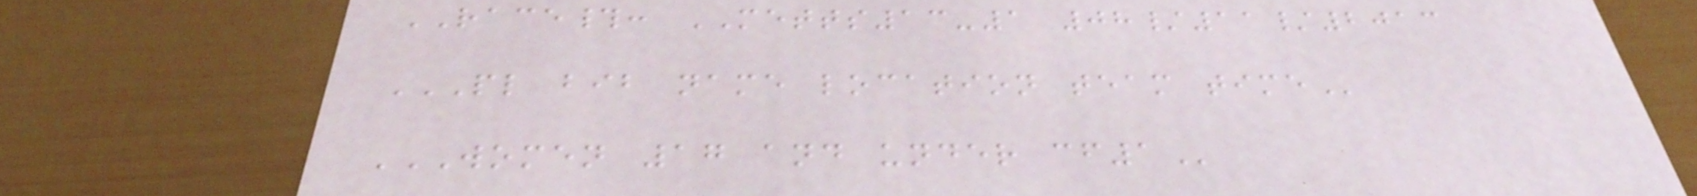RACE#: METTS13-1 08/11/2013
PL BIB NAME LOCATION TEAM TIME
WOMEN 17 AND UNDER CF1
